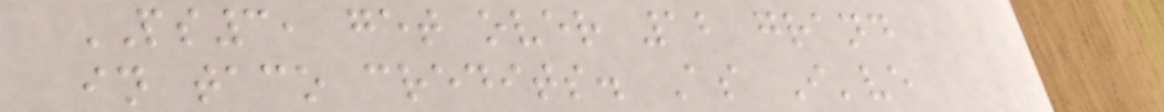PS3, get over 12 grand
in taco credits. As I've
